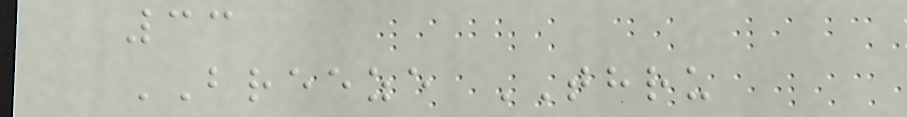33
BREEZE THRU
